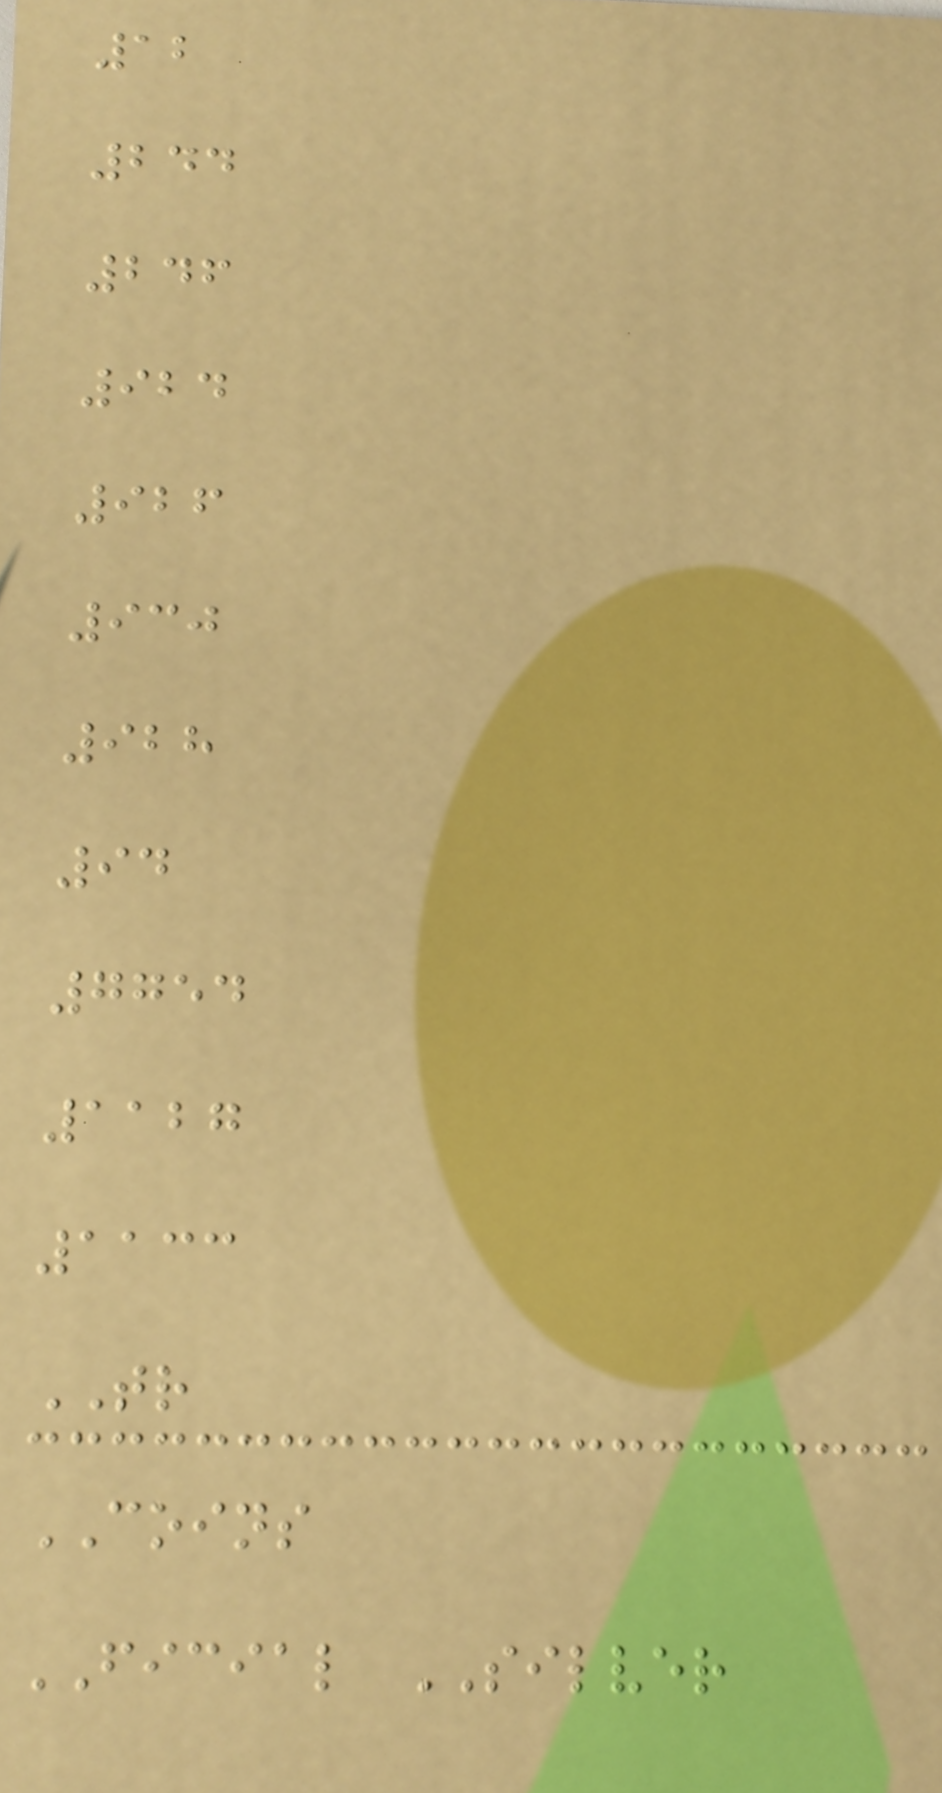12
244
246
924
926
930
928
94
7754
1127
1133
TR
COINS
FICIAL SILVER
